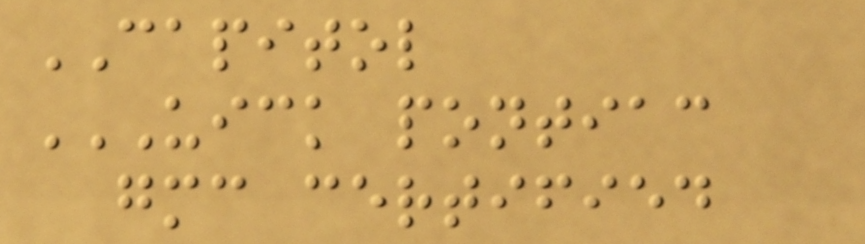CAPITOL
UICK PONTIAC
GMC CERTIFIED
